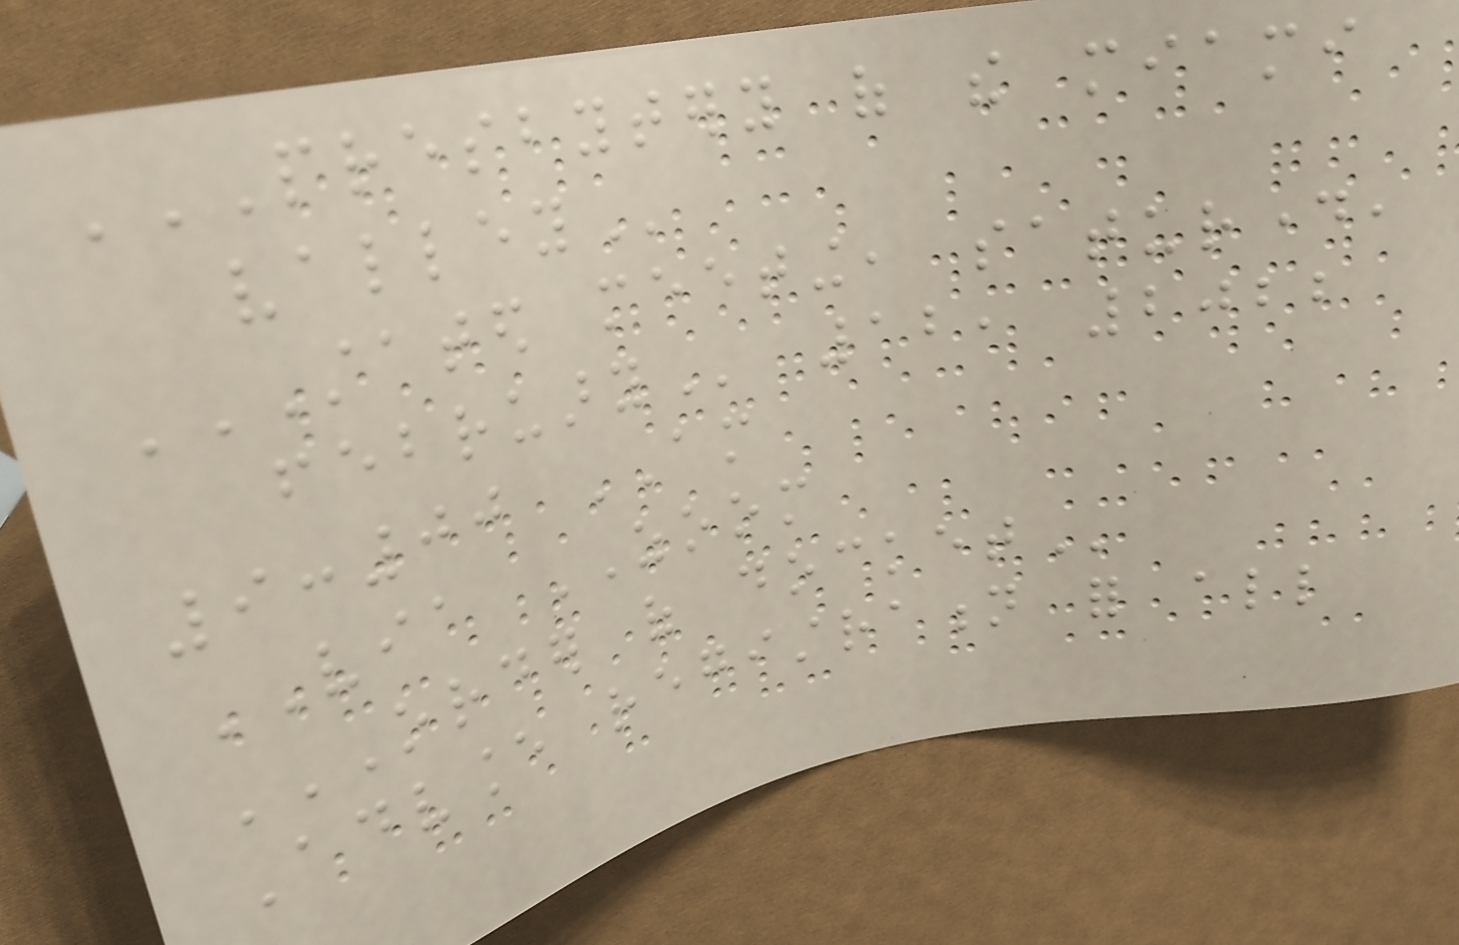PRESBYTERY OF THE MIAMI
VALLEY
STATED MEETING, SATURDAY,
FEBRUARY 12, 2022
9:00 AM
VIA ZOOM
ORDER OF DOCKET
Advance registration for all
